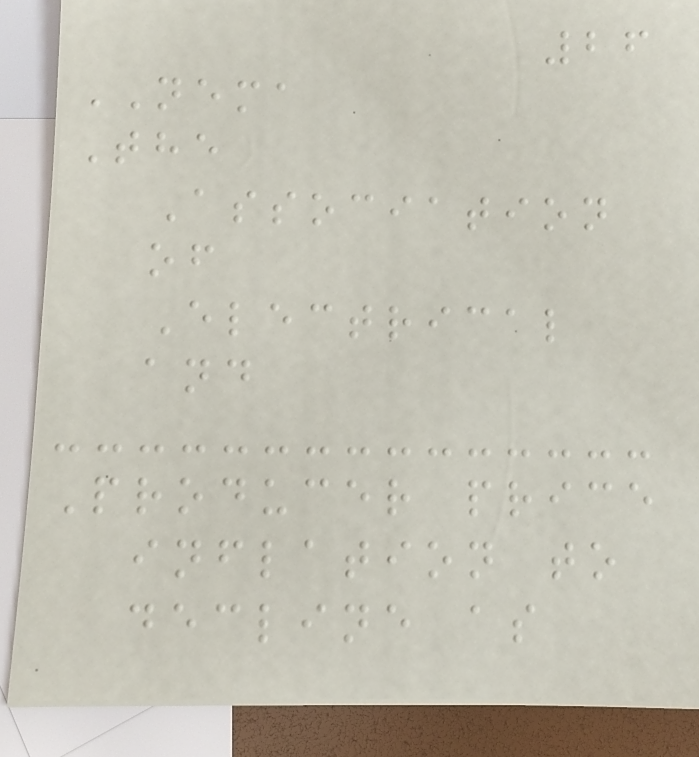26
NEMA
The
Association
of
Electrical
and
Producer price
inflation to
decline as
